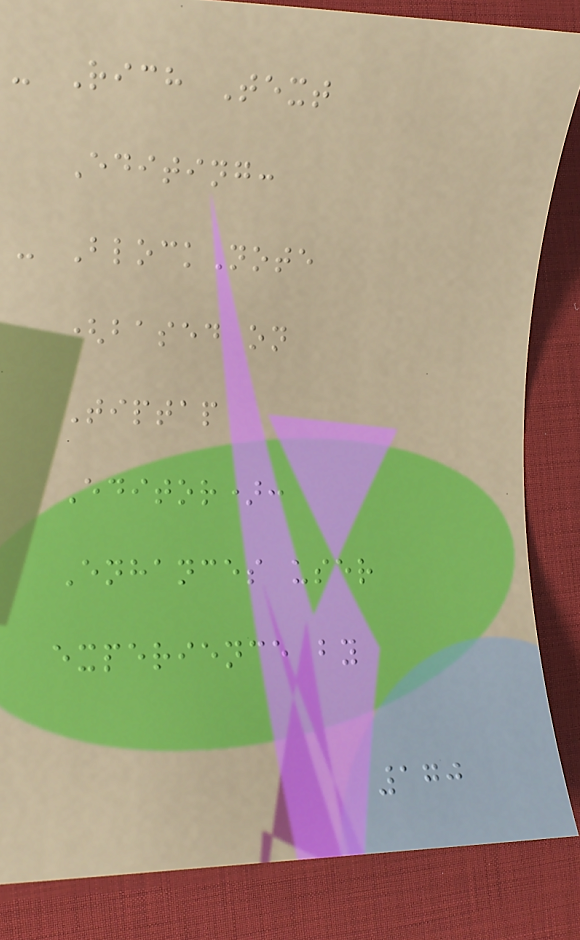- Rich Text
Editing:
- BlockNote
(based on
Tiptap
Editor):
Enhances user
experience by
170
